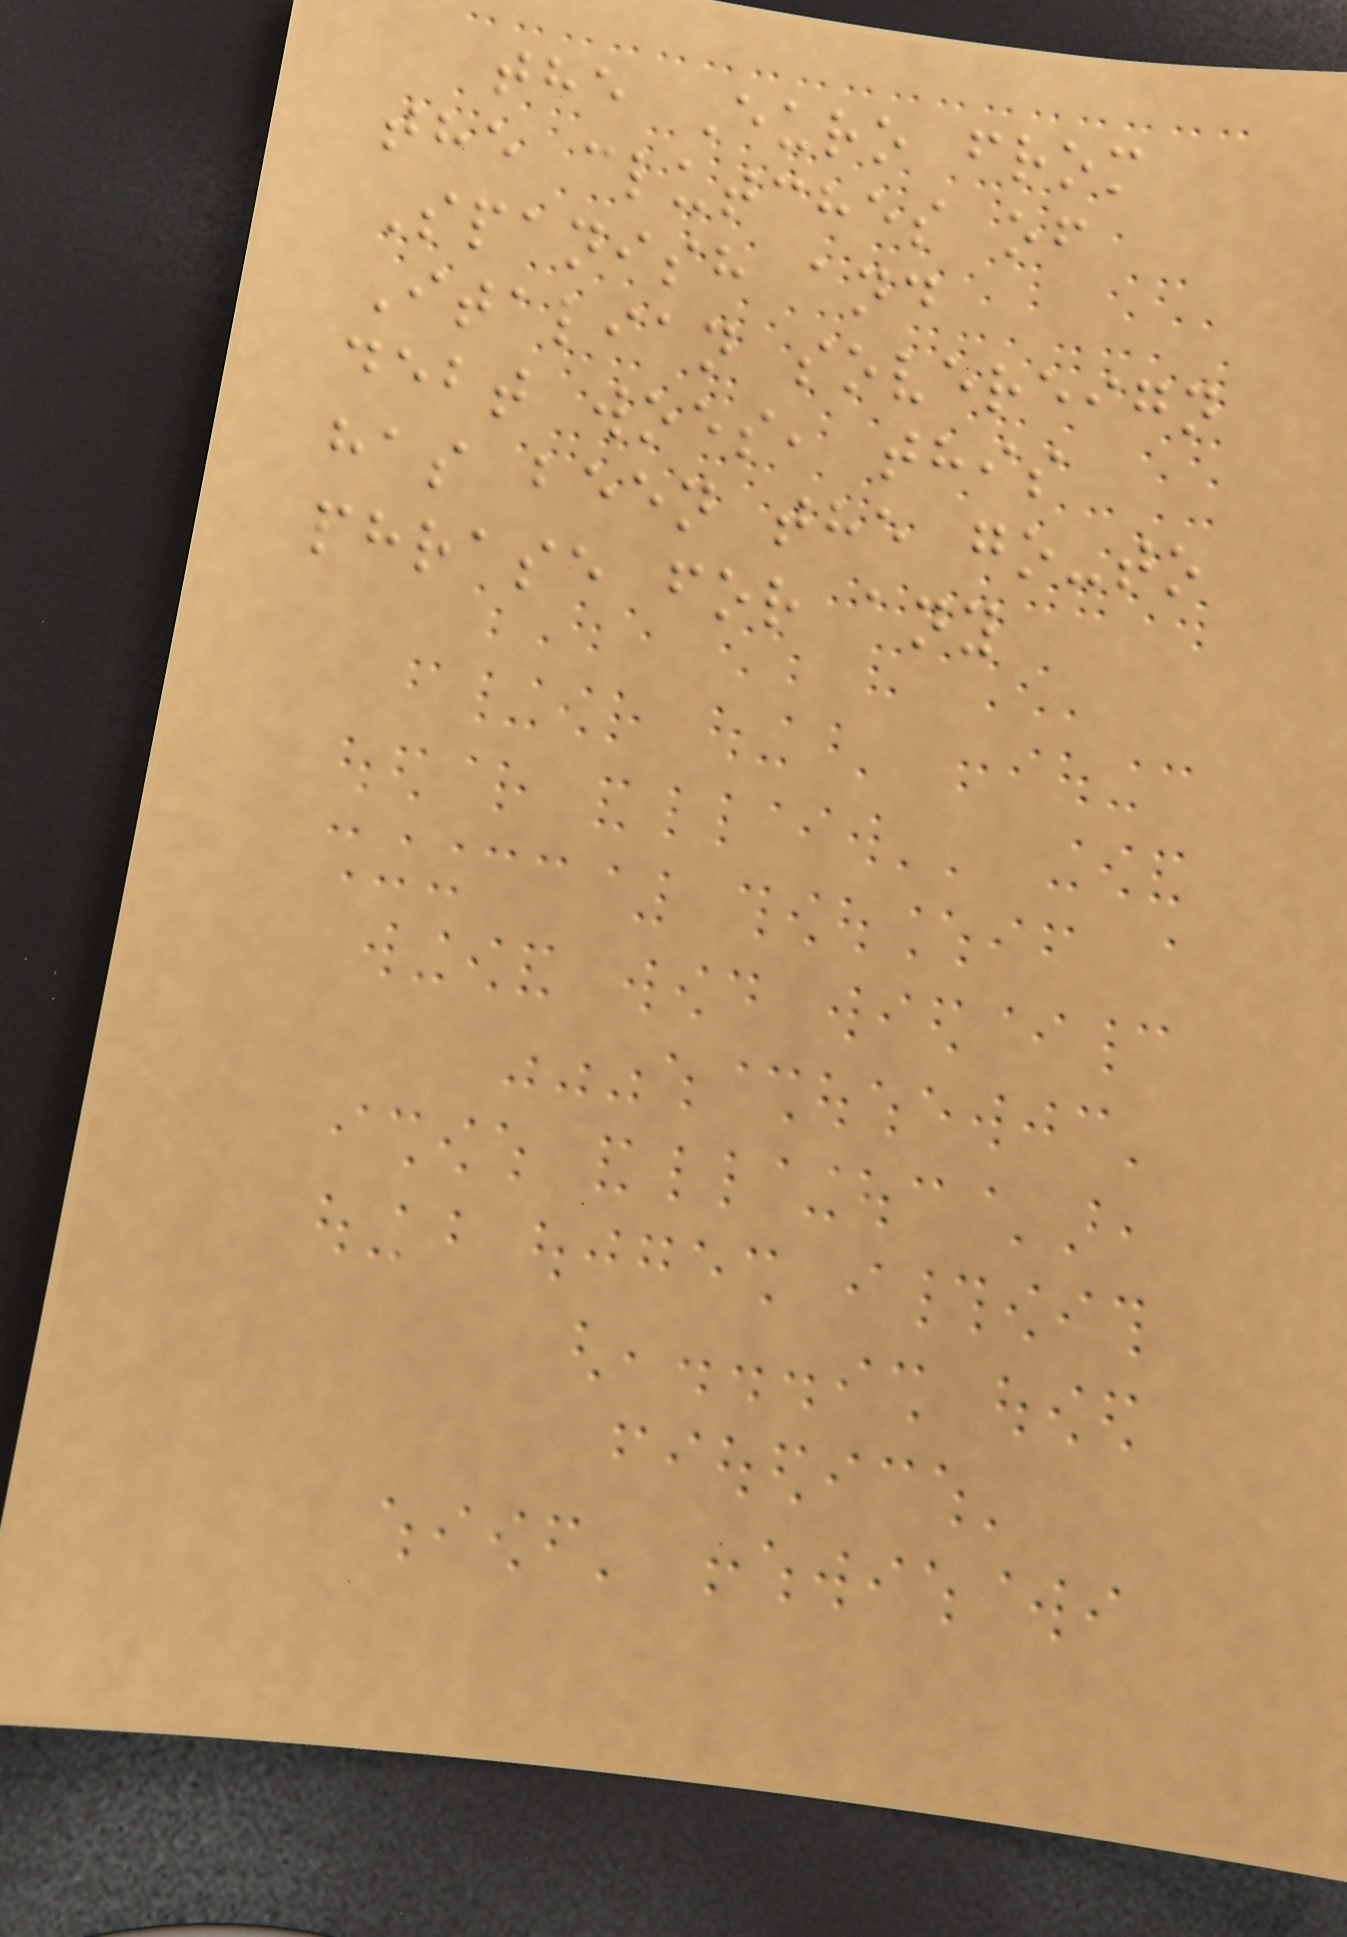the Euro from
the clutches of
Spanish and
Italian sovereign
debt woes, this
has been the go-to
phrase for any
